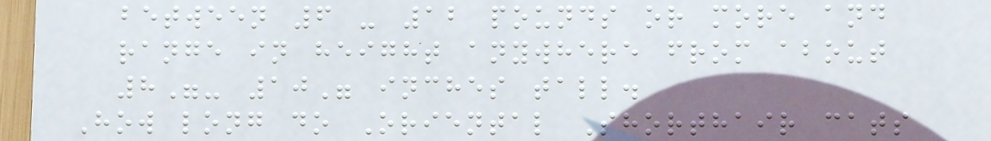between 6 - 12 pounds or more and
range in height anywhere from about
8"- 10" inches tall.
How long do Oriental Shorthair cats
